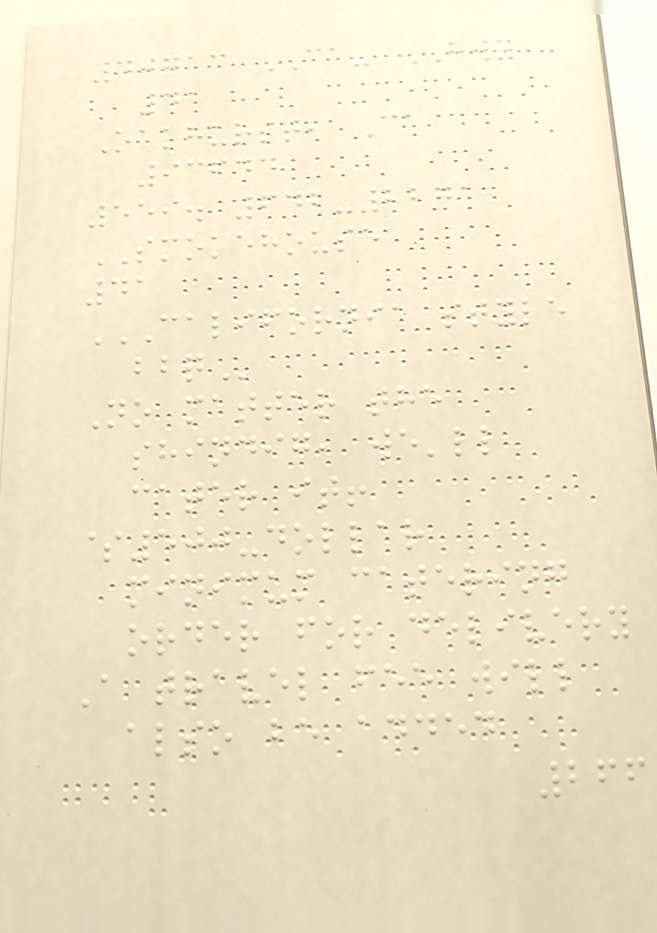40713 CA- HWY
41
Oakhurst, Ca
93644
559. 642-2271
SMOKEHOUSE
41
CALIFORNIA STYLE
BBQ
No matter the
shindig, we'll
cater it!
$500-dollar
minimum catering
order for delivery
A travel fee will
also be added
266
